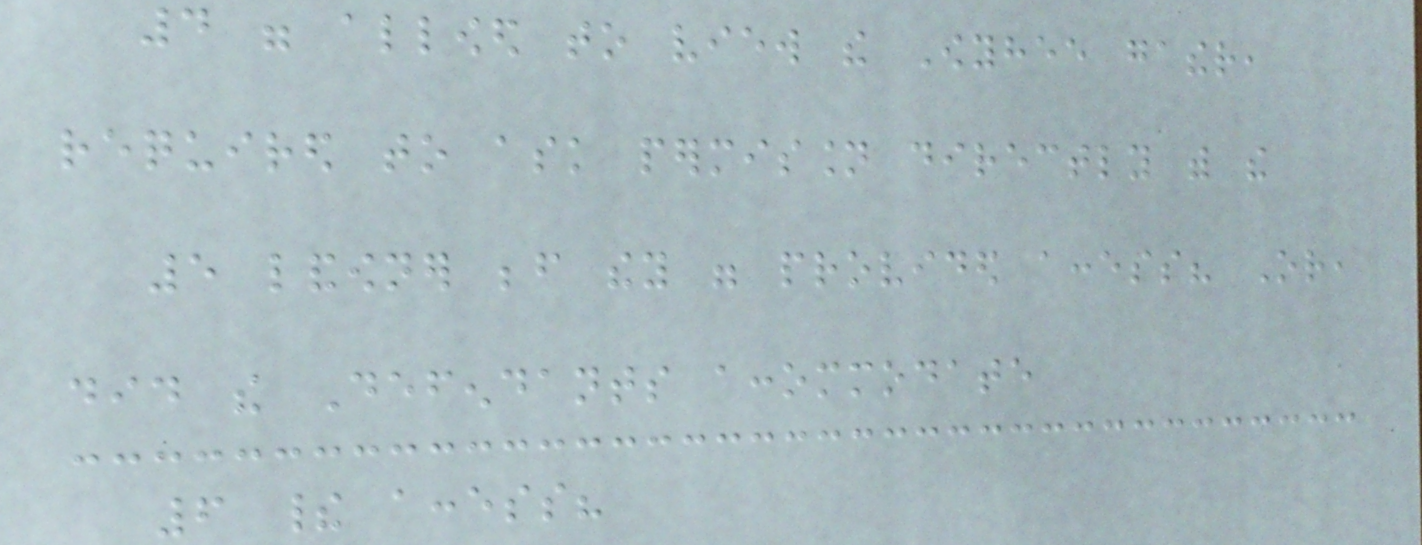4 were allowed to view the Owyhee gather,
required to ask permission directly with the
5 landowner before they were provided access? Or,
did the Defendants accommodate
6 their access?
